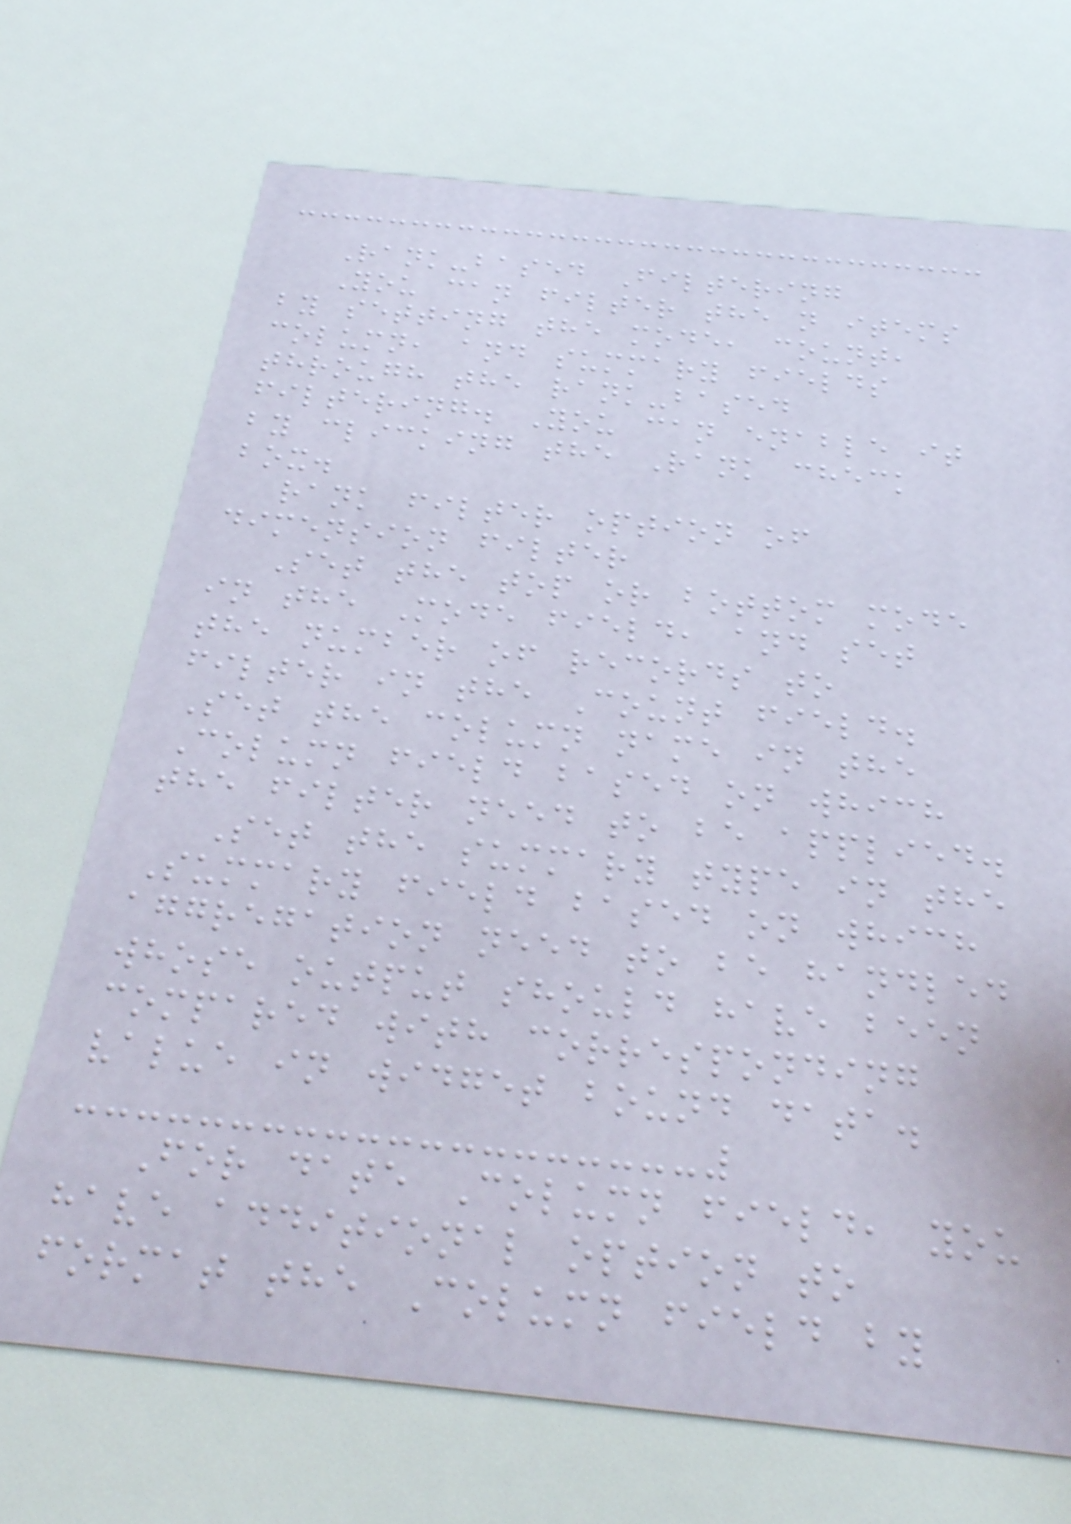Rank-based Filtering
You can filter the n items
by setting the mode, count,
column, and summary fields
through the rank-based
filtering. You can enable it
by clicking the Rank check
box.
rank filter option of
dimension filter
Set the top or bottom mode
in the Mode field, and set
the number of records to
filter in the Count field.
Set the column name in the
Column field based on which
the filter need to be applied.
Set the summary type in the
Summary field based on which
aggregation need to be handled
whose output should have been
compared with corresponding
value in widget bound data.
For date Column field, you
have additional option to
format the Column field by
